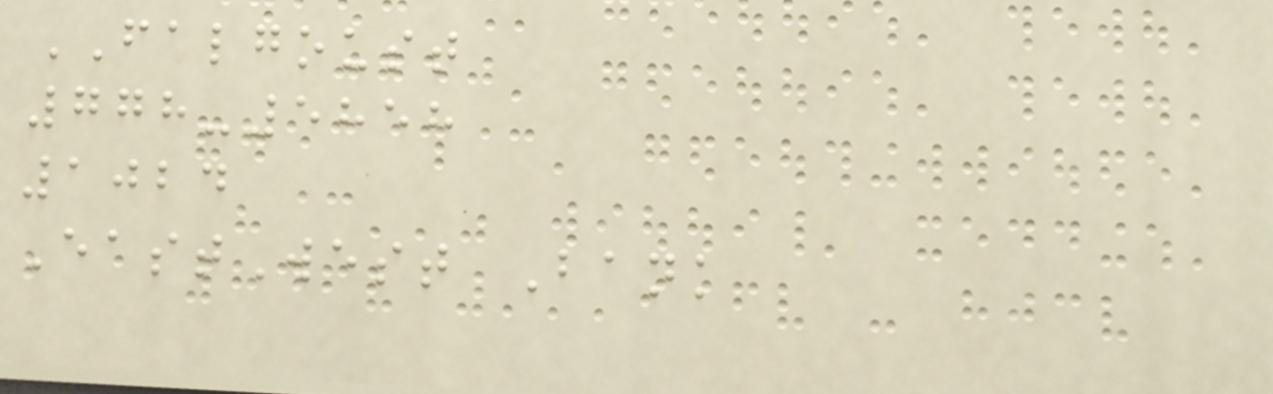FALGOUST
778-5858
1024
EastWest Bank
